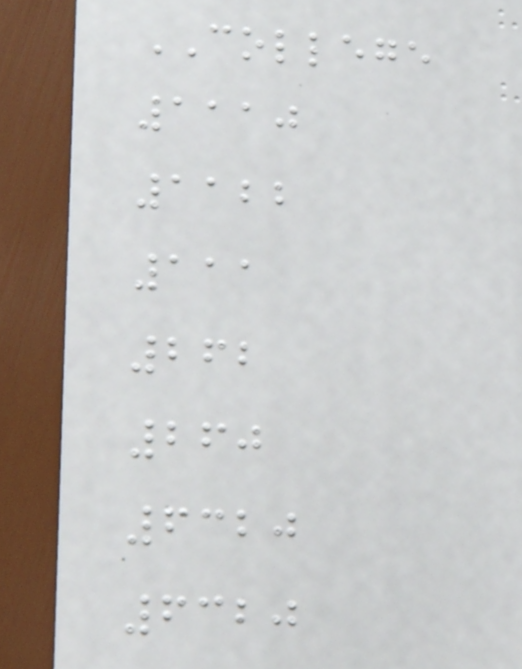COLLEGE
1110
1122
111
262
260
6320
6320
